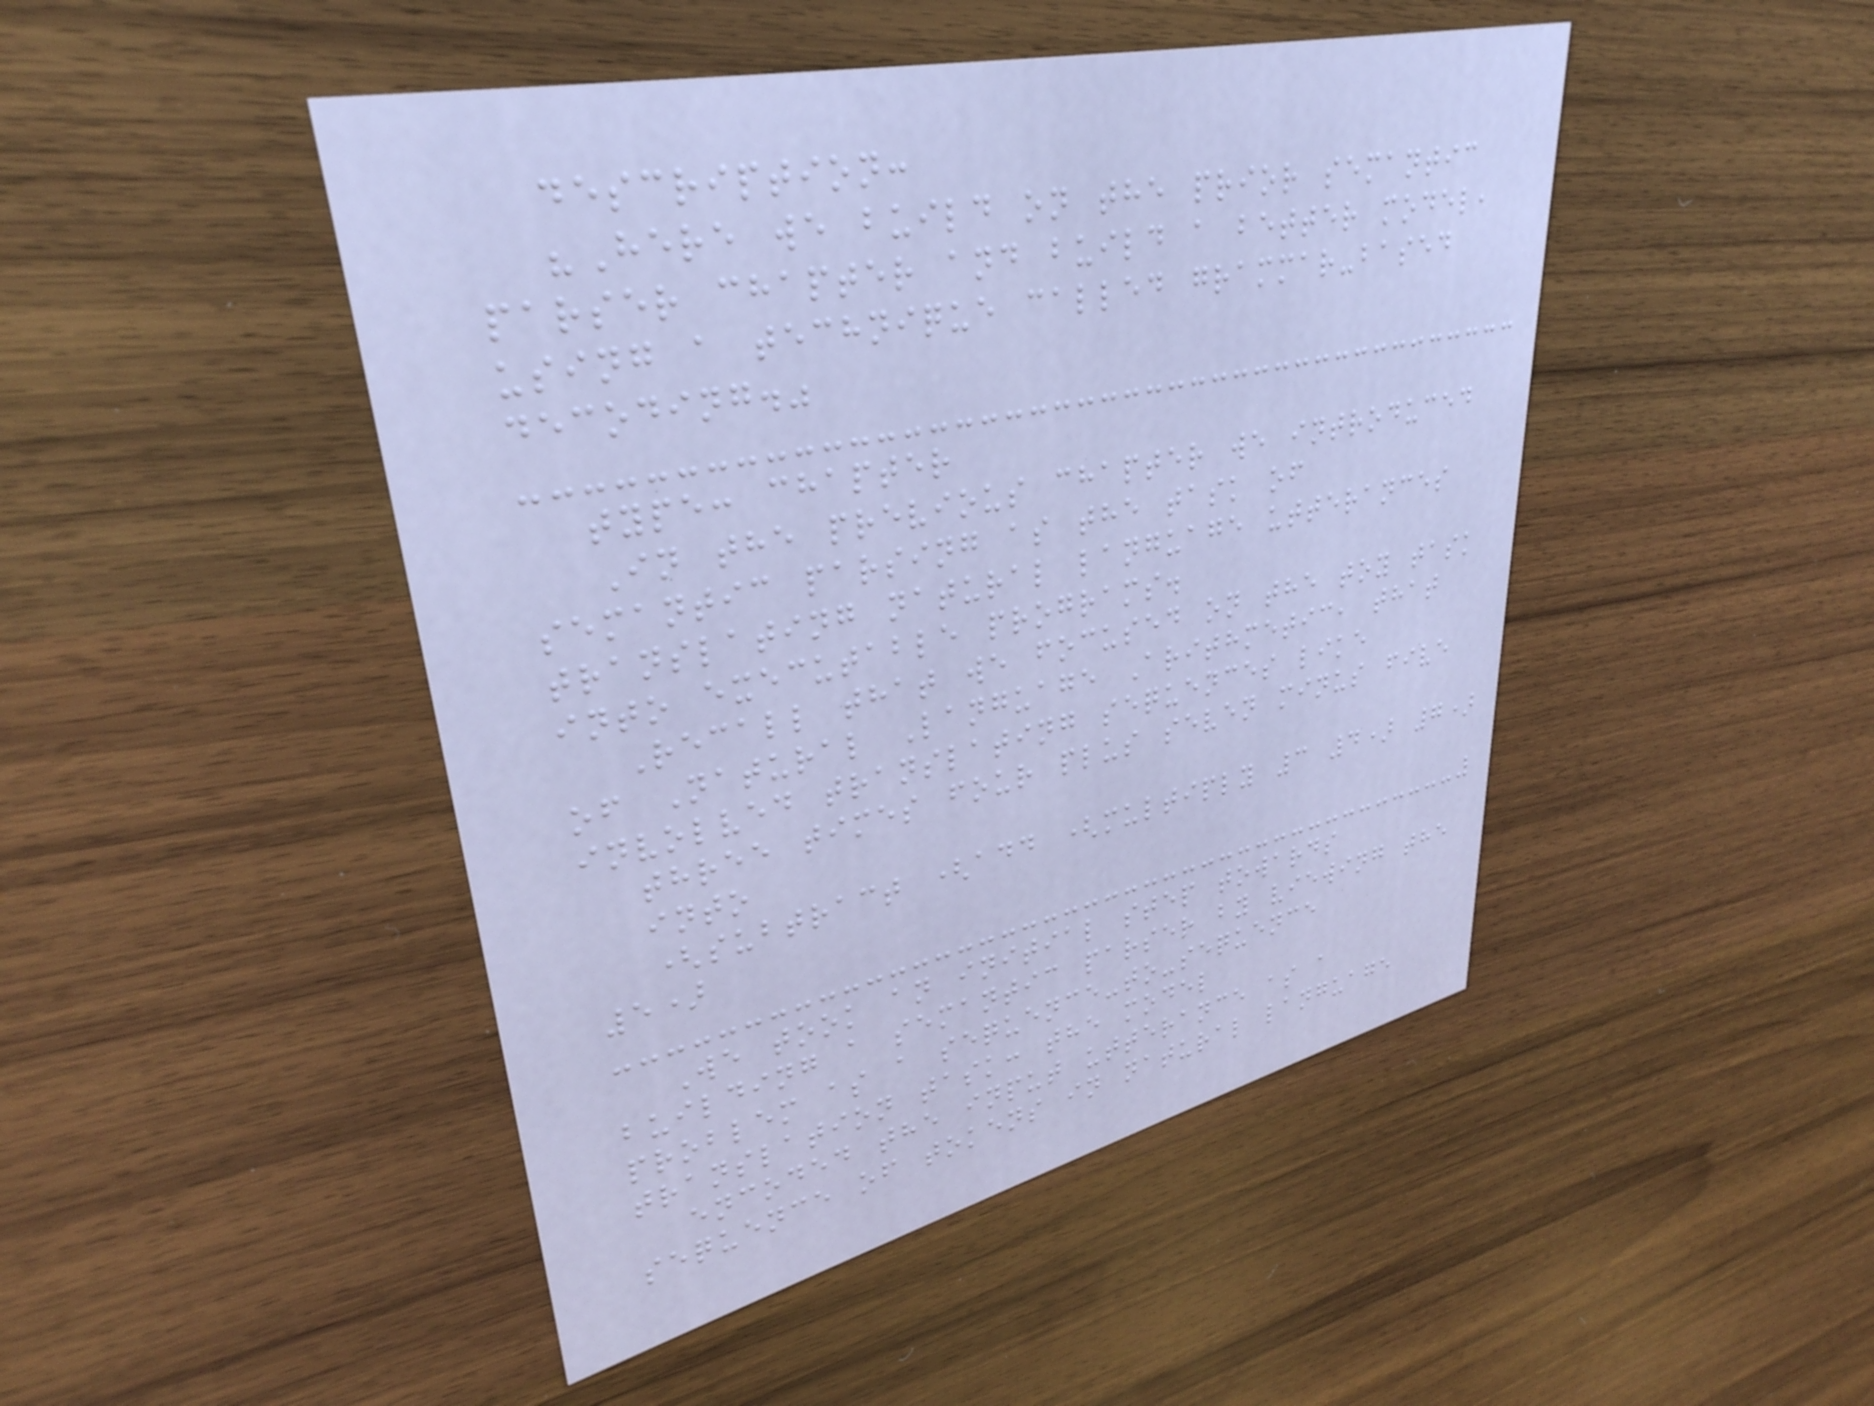description:
"Here we build on the prior semantic
parser chapter and build a better model,
using a technique called grammar-based
decoding."
type: chapter
In the previous chapter we introduced
semantic parsing as the task of
translating natural language utterances
into executable programs.
Recall that we focused on the toy task
of Natural Language Arithmetic, that
involved translating sequences like
three times four plus seven minus five
into
(subtract (add (multiply 3 4) 7)
5)
We took an initial step towards
building a semantic parser by viewing the
problem as a sequence-to-sequence
translation task: the model
encoded the input utterance as a
sequence of tokens in natural language
